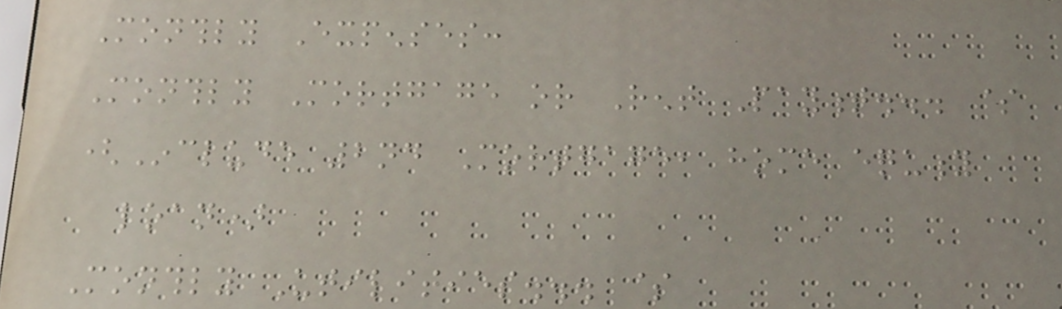Monthly Expenses:
Monthly Mortgage or Rent Payment... $
(Include 2nd Mortgage, home equity
loan)
Monthly Utilities... $
